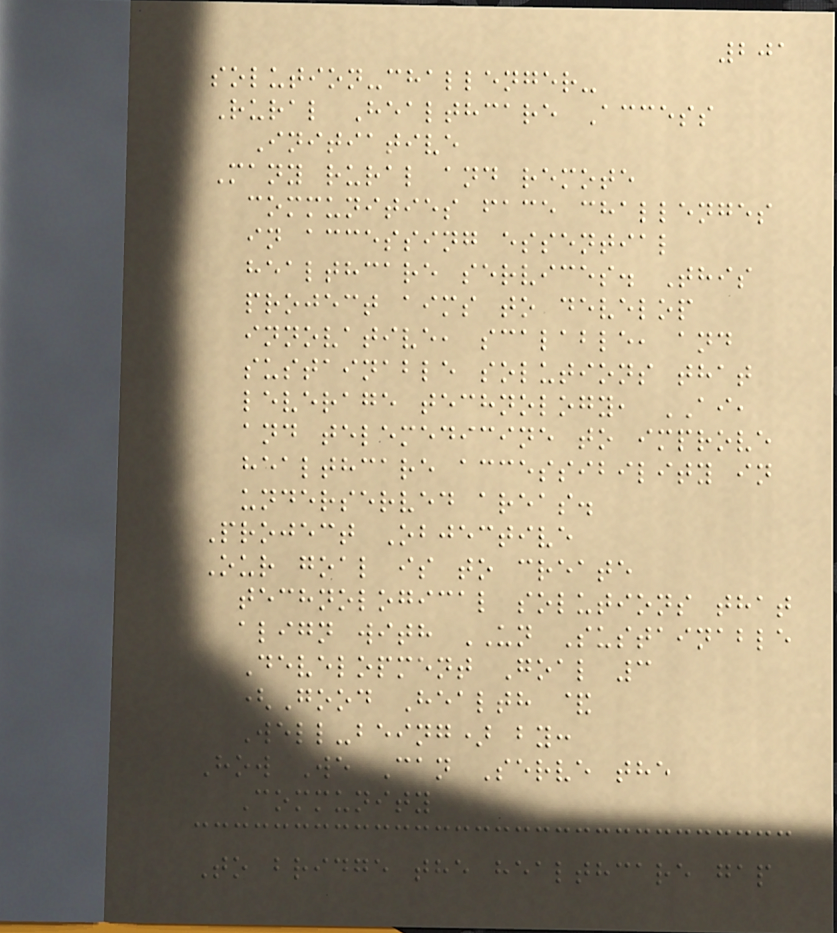201
solution-challenger-
Rural Healthcare Access
Initiative
Many rural and remote
communities face challenges
in accessing essential
healthcare services. This
project aims to develop
innovative, scalable, and
sustainable solutions that
leverage technology, AI,
and telemedicine to improve
healthcare accessibility in
underserved areas.
Project Objective
Our goal is to create
technological solutions that
align with UN Sustainable
Development Goal 3
(Good Health &
Well-being) by:
How We Can Serve the
Community
To bridge the healthcare gap
